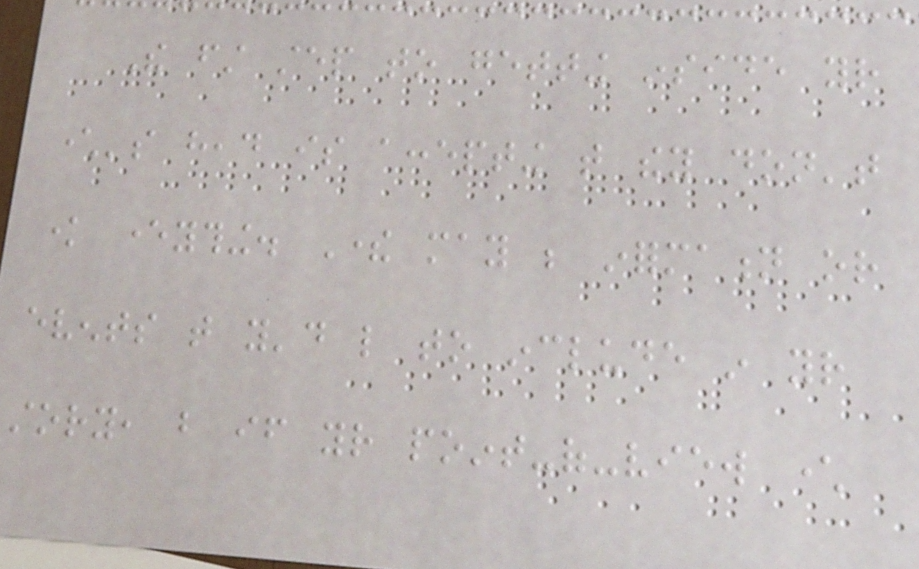The first step to getting inside your
character's head is accepting that they don't
know everything. There may be information or
events that you'd like to include in your
story, but if your point-of-view character
